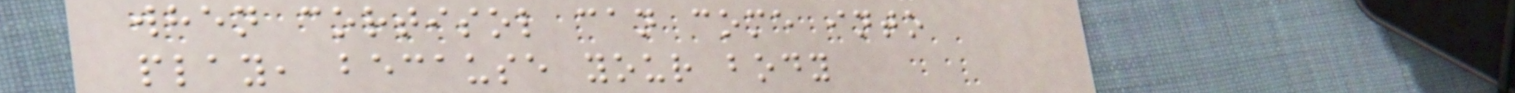when cortisol can come into
play, because your body
